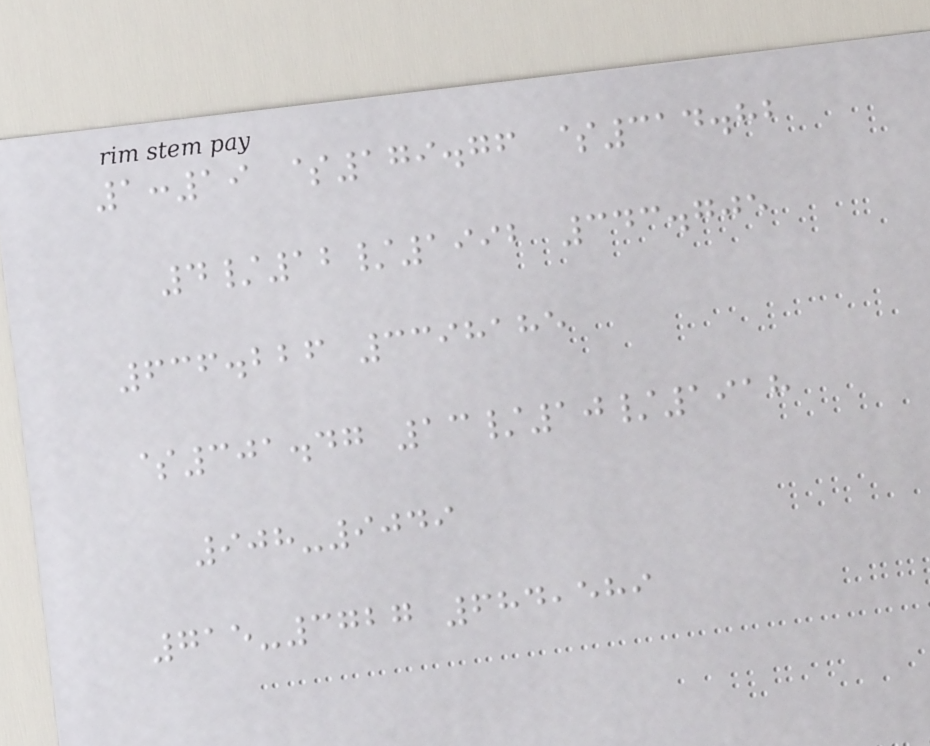1:19 $179.76 $314.82
4/12/1992 343.705
636.226 3398185
$301.47 13/10/1918
908-9049
715-3727 684,589
